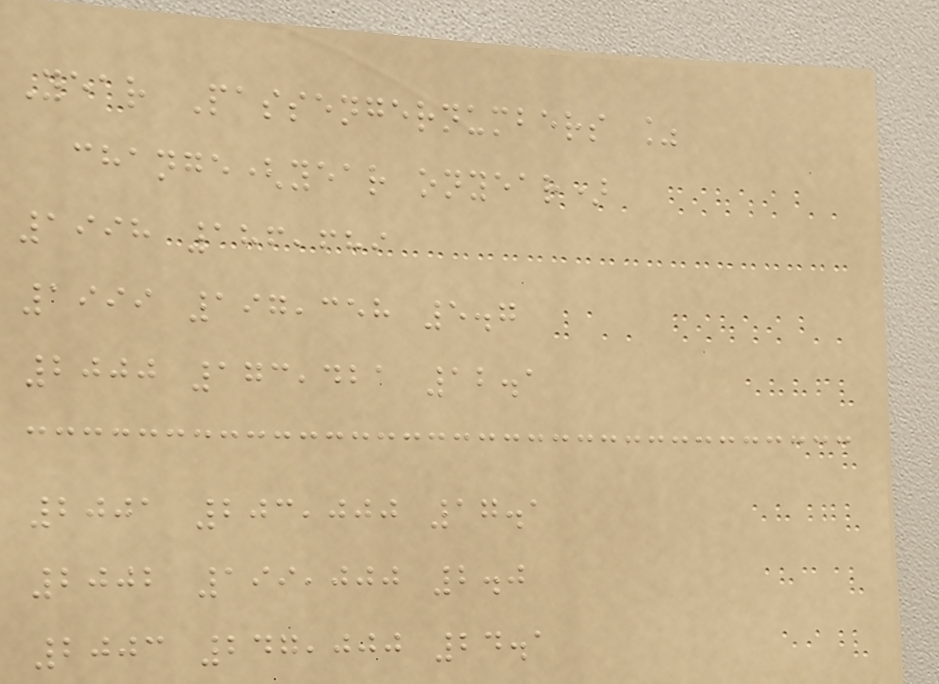Year Passengernumbers %
change(year onyear)
1998 186,689
1999 197,358 5.7
2000 173,421 12.1
2001 203,000 17.1
2002 199,000 2.0
2003 247,000 24.1
